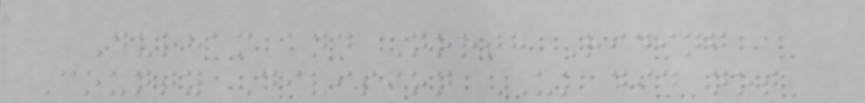Durham and North Riding
County Division UK did not
